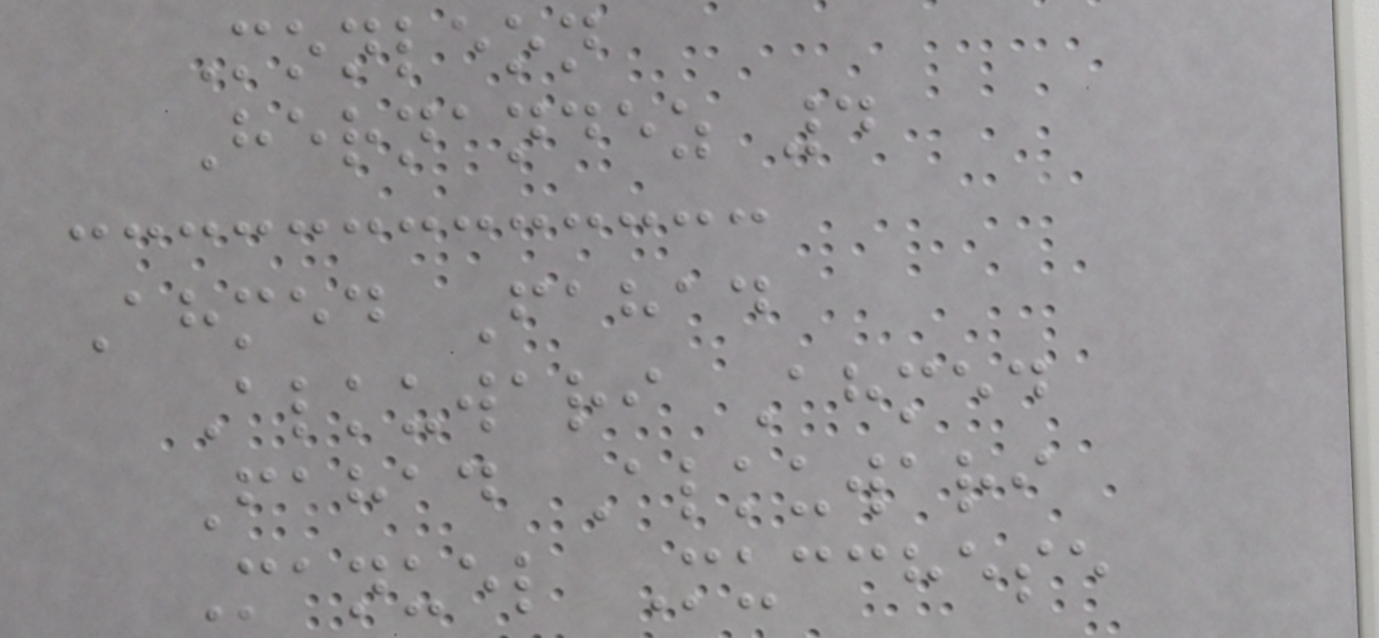Monleon
Hernandez 4
Ahmed Fahad
Alkuwari Ahmed
Fahad Alkuwari
Manuel Mucchese
